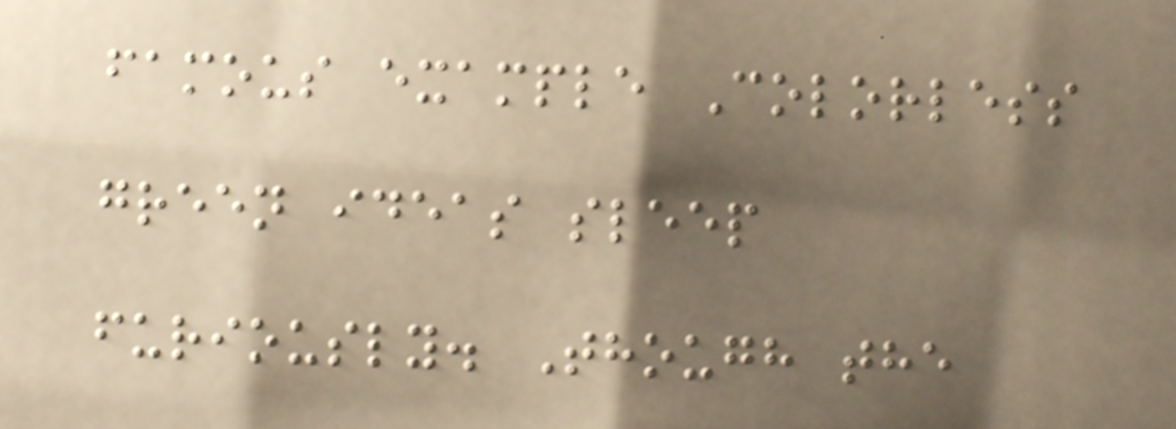famous example Colorless
green ideas sleep
furiously. Though the
